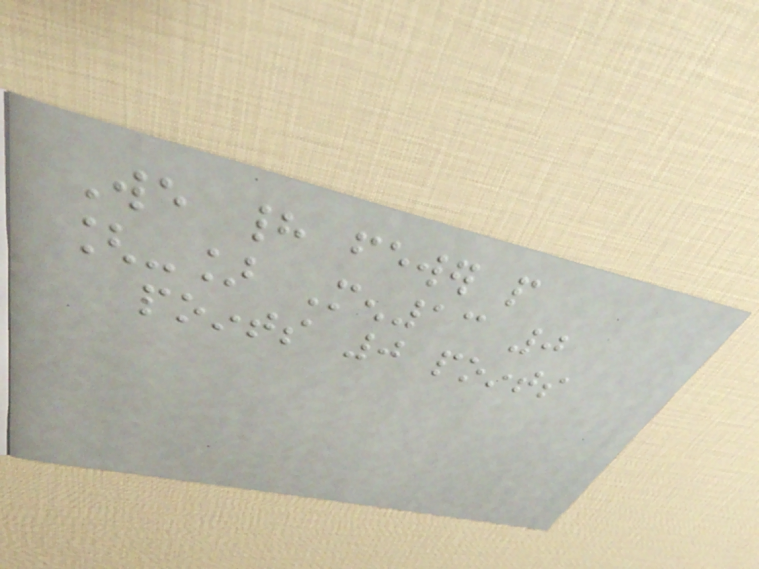We had fewer people
[-] Men13 0
points 0 points
